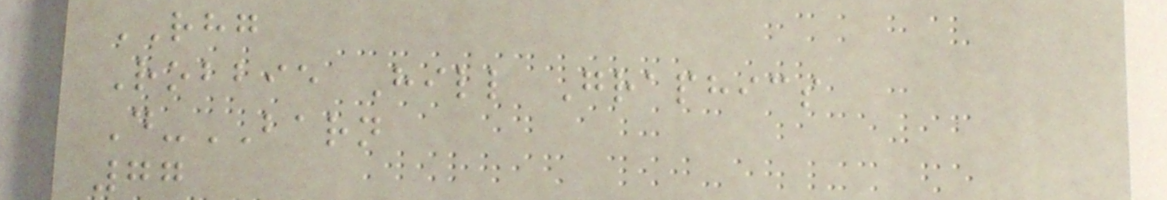RHG
Robbie Hill Graphics
D-BARN
77
